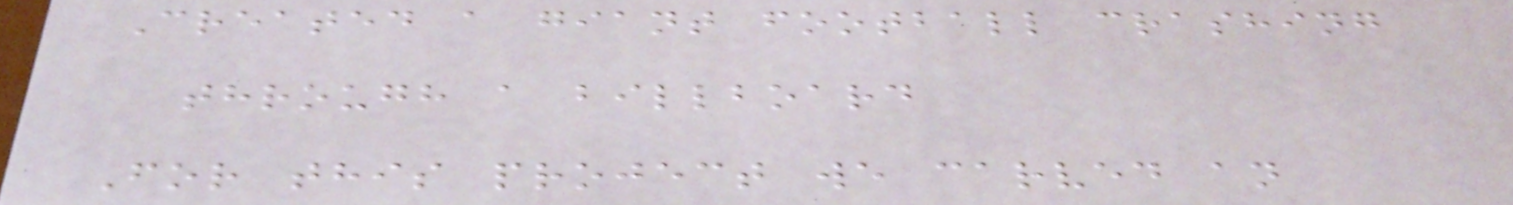Created a giant football crashing
through a billboard
For this project we carved an
